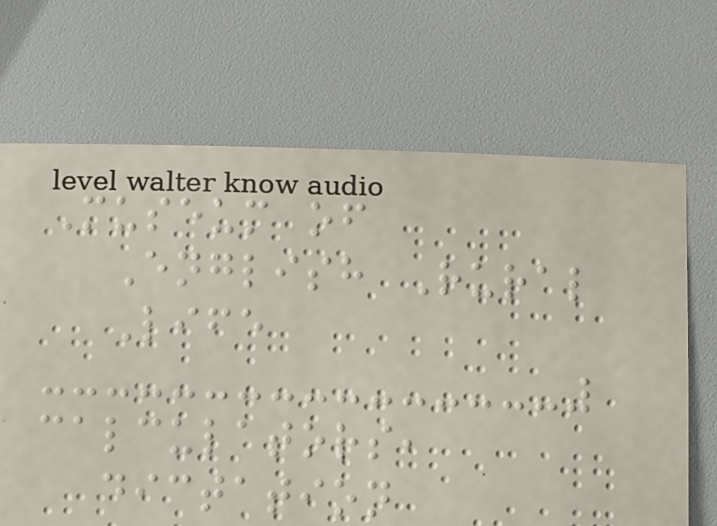Museum of
English Rural
Life
calculators,
dictation
